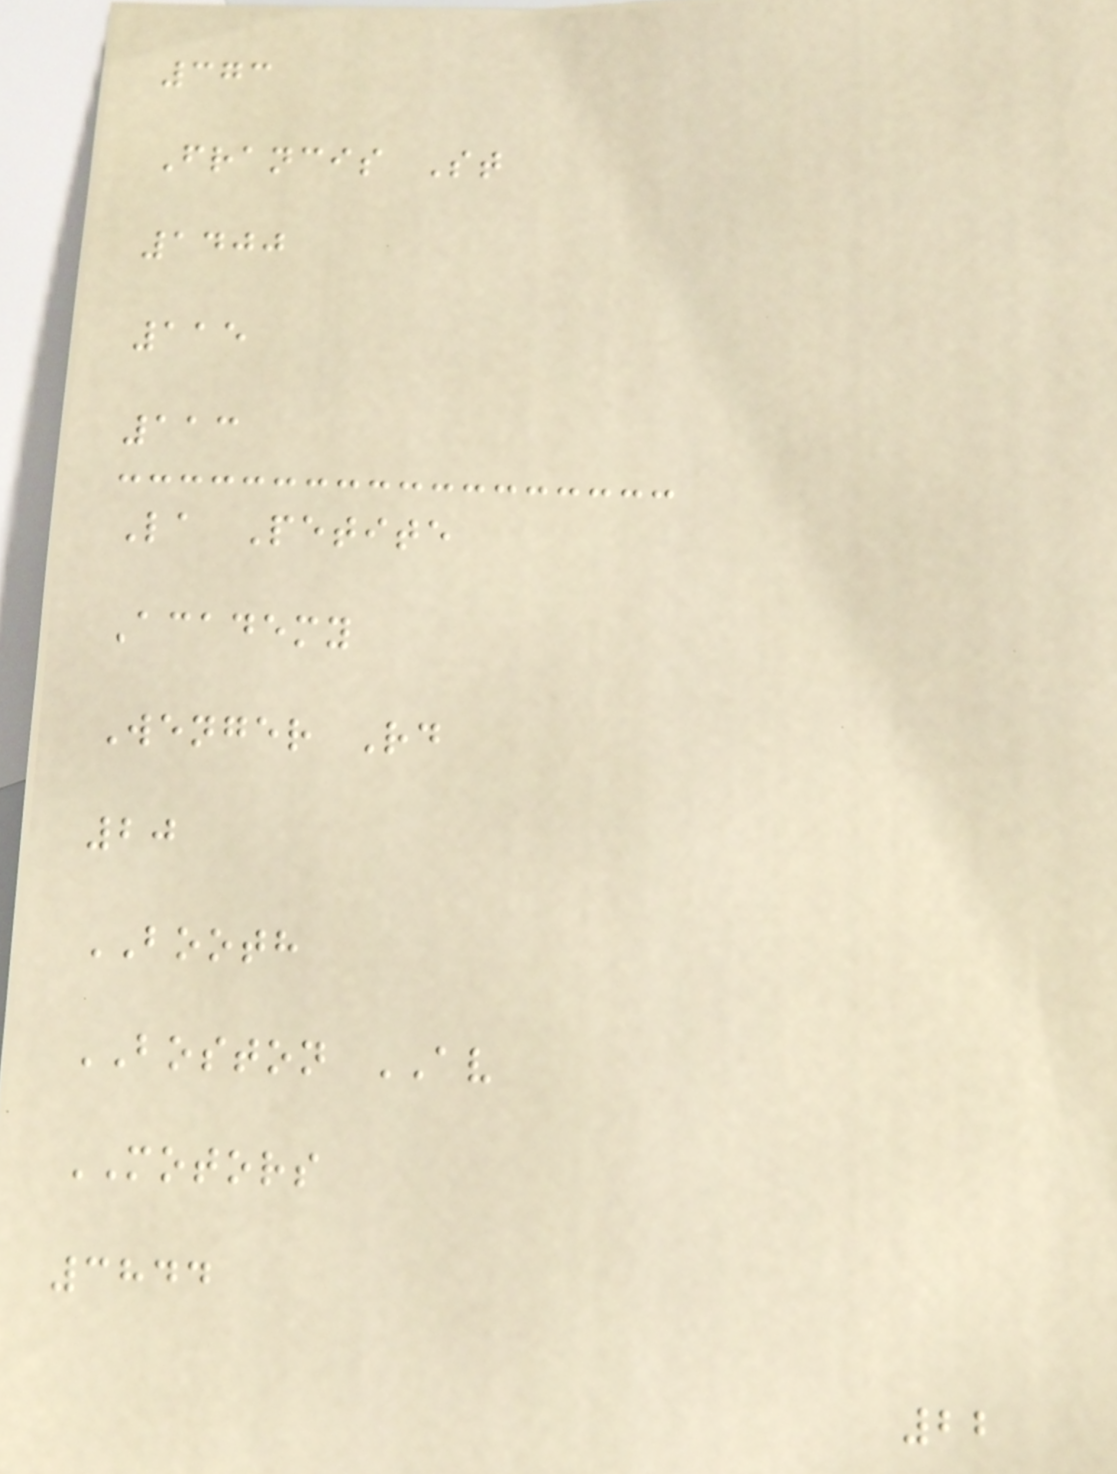373
Francis St
1400
115
113
La Petite
Academy
Wenger Rd
20
BOOTH
BOSTON AV
MOTORS
3844
22
